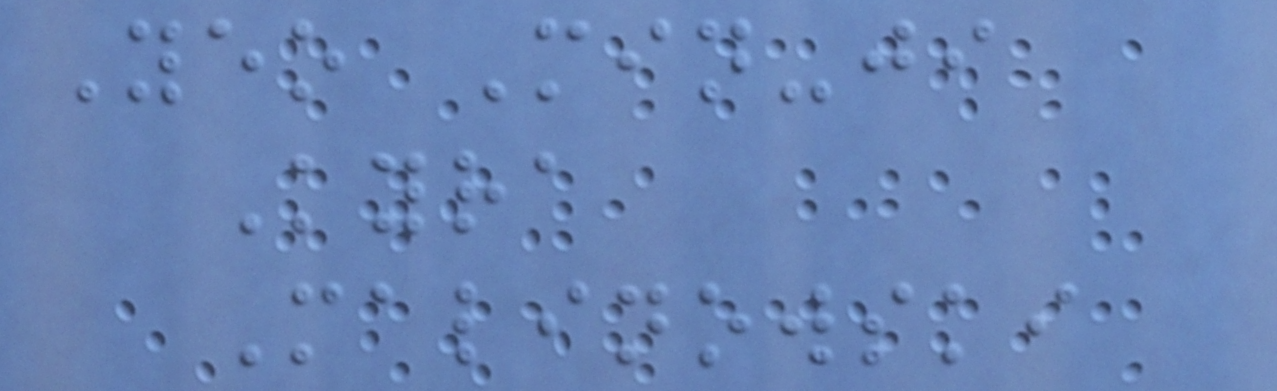Yeo Min-ji
Kyra
Malinowski
